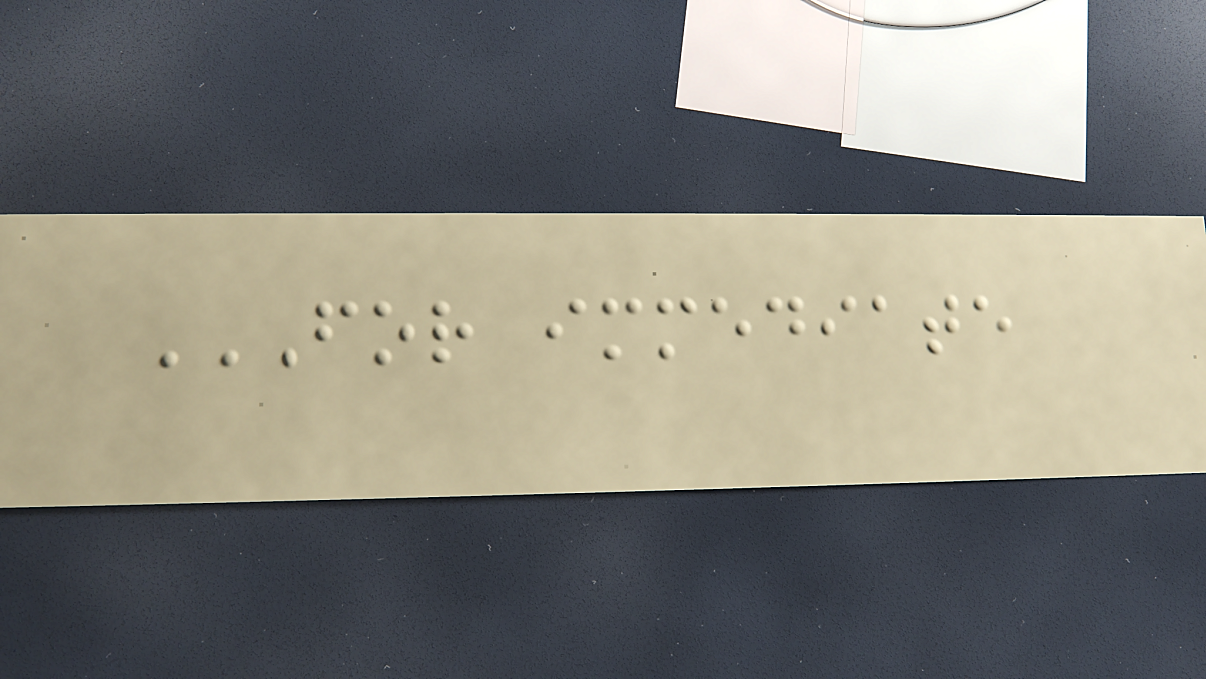FOR IMMEDIATE
